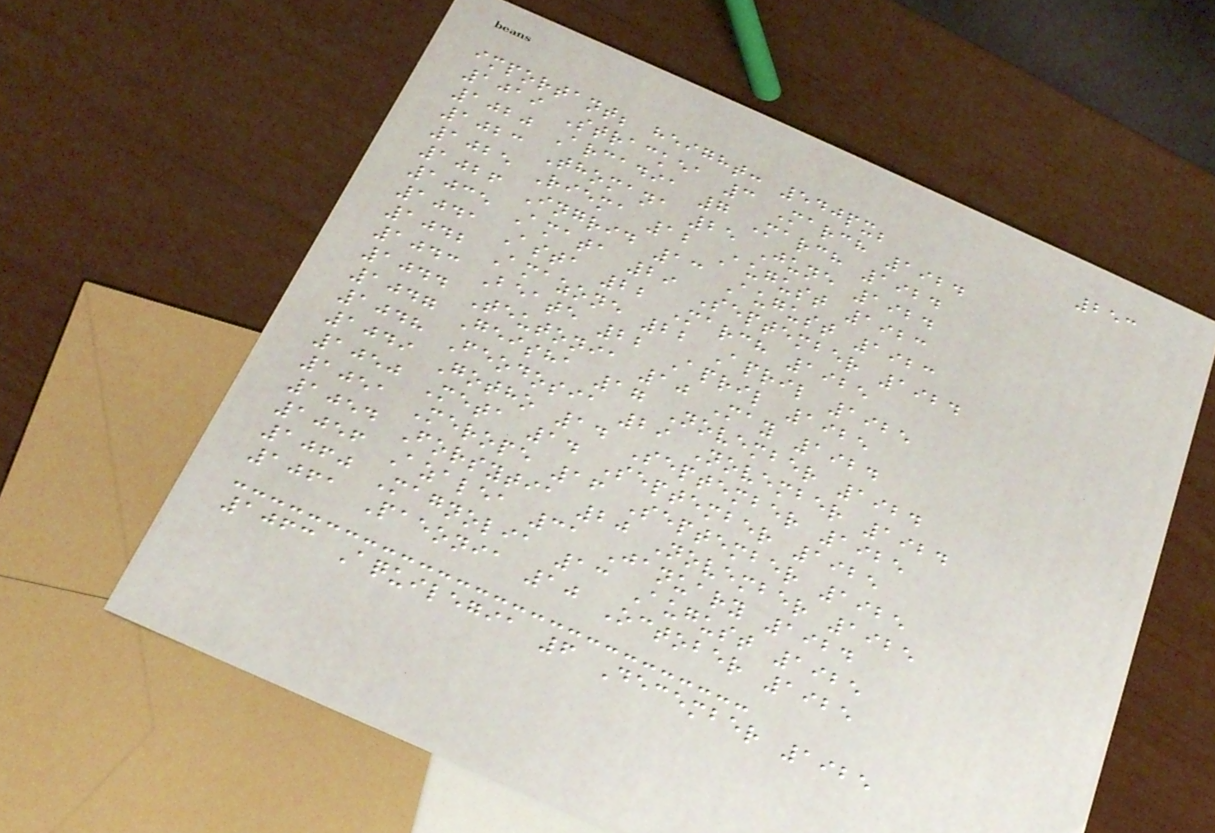253
important; height: 540px;
1019 Strackea 3 March 1924
1020 Arcadia 7 March 1924
1023 Thomana 25 June 1924
1025 Riema 12 August 1923
1026 Ingrid 13 August 1923
1035 Amata 29 September 1924
1041 Asta 22 March 1925
1042 Amazone 22 April 1925
1043 Beate 22 April 1925
1044 Teutonia 10 May 1924
1047 Geisha 17 November 1924
1048 Feodosia 29 November 1924
1049 Gotho 14 September 1925
1050 Meta 14 September 1925
1051 Merope 16 September 1925
1054 Forsytia 20 November 1925
1056 Azalea 31 January 1924
1060 Magnolia 13 August 1925
1061 Paeonia 10 October 1925
1063 Aquilegia 6 December 1925
